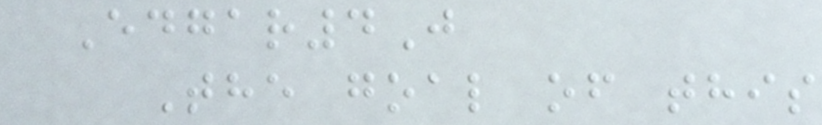Edgar4J
The goal of this
